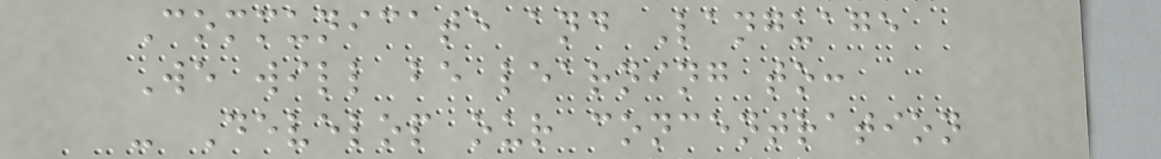Communicate and Language
We will be learning to:
- Develop our concentration
